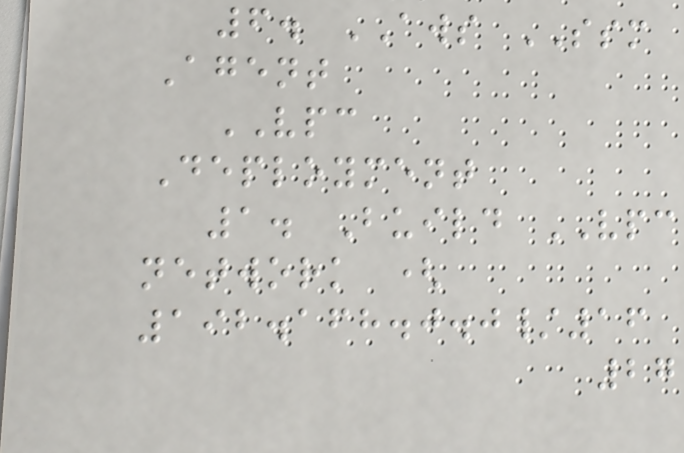6. AWS SSM
Agent
VPC
Deployment
1. Build VPC
network (
192.168.0.0/16
27
